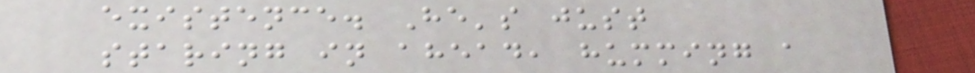existence. He's just
staring in ahead, humming a
